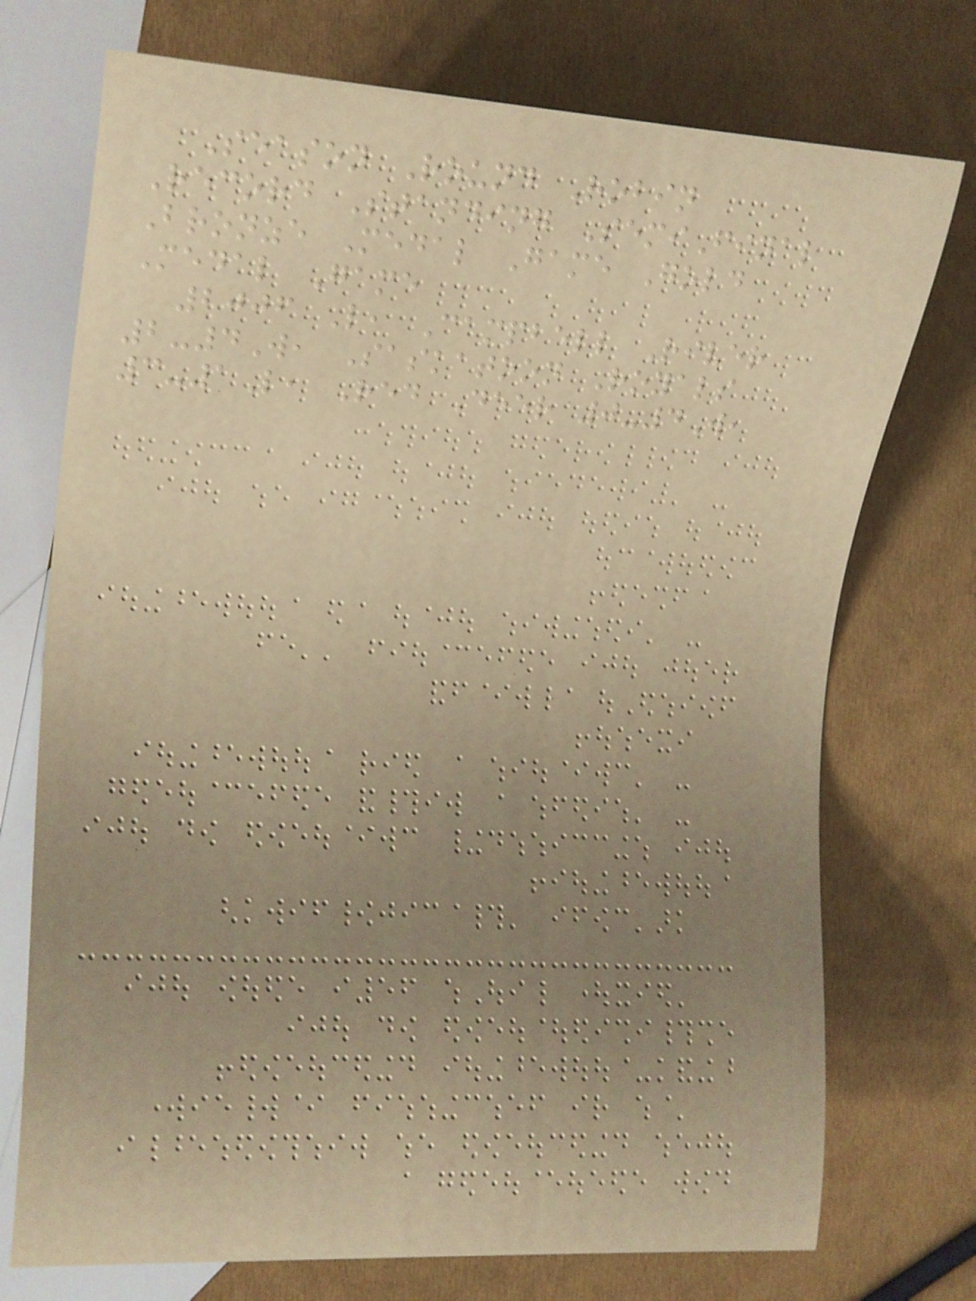Season Round Robin
Record Standing SemiFinal
Bronze Medal Game Gold
Medal Game
2006 L, Campbell River
2-4W, Saskatoon Royals
3-1L, Red Deer 0-4W,
